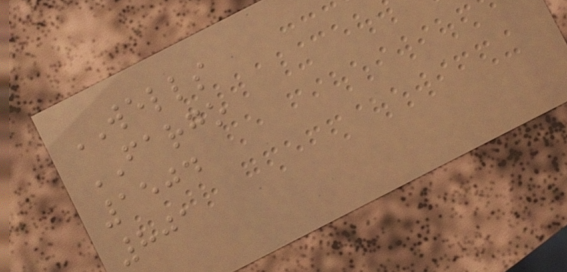WELLS
FARGO
1504
801
